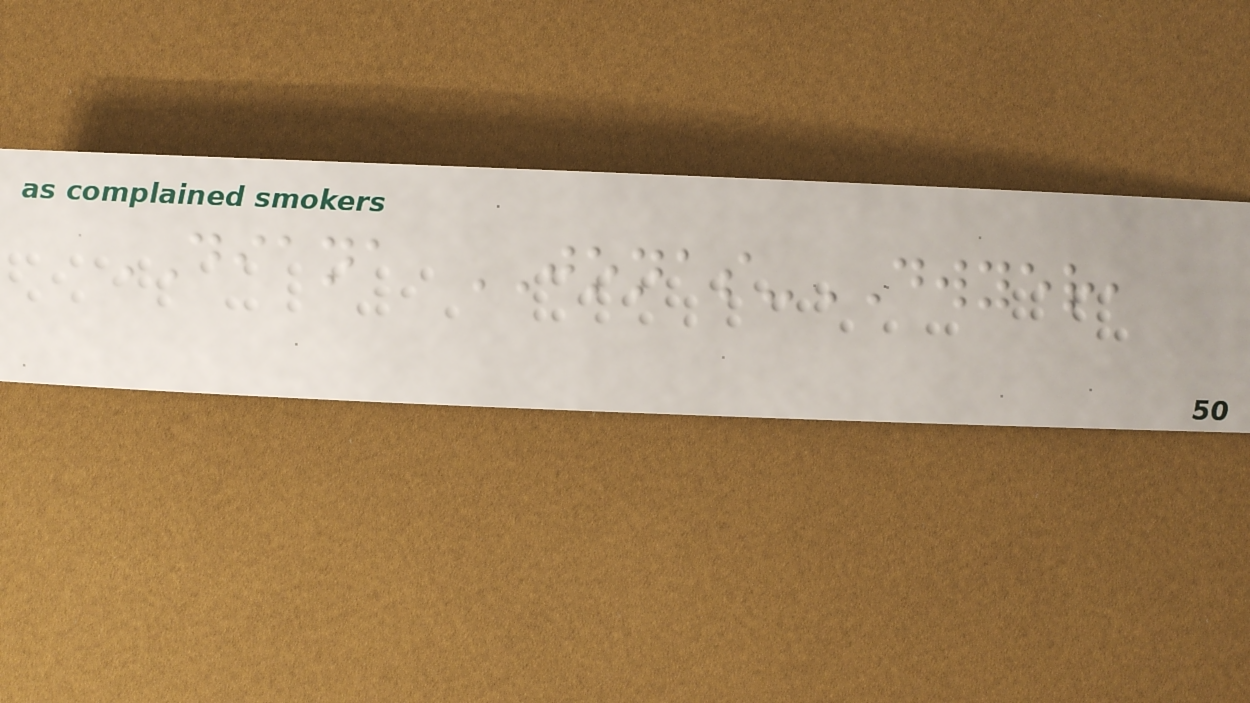DIANA JONAS-DWYER,
